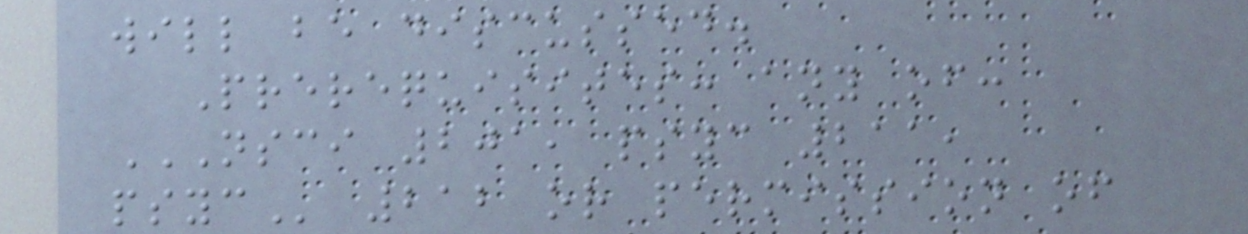will be discussed.
Prerequisites: any of:
NSCI 201, PSYC 211,
PSYC 212 or permission of
